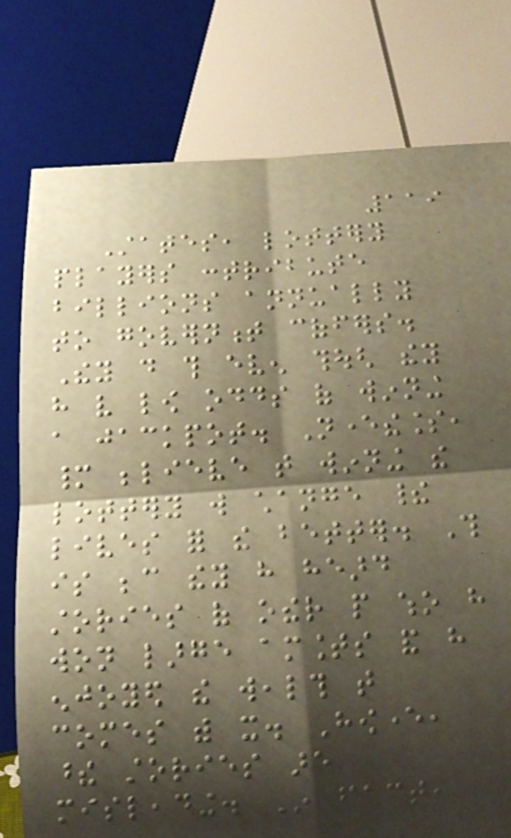119
States, lottery
players contribute
billions annually
to government coffers.
They do this even though they
have very low odds of winning
a jackpot. Nevertheless,
many believe that winning the
lottery will change their
lives for the better. This
is because they have heard
stories of other people who have
won large amounts and have
enjoyed the wealth that
comes with it. However,
these stories are
misleading. In fact,
